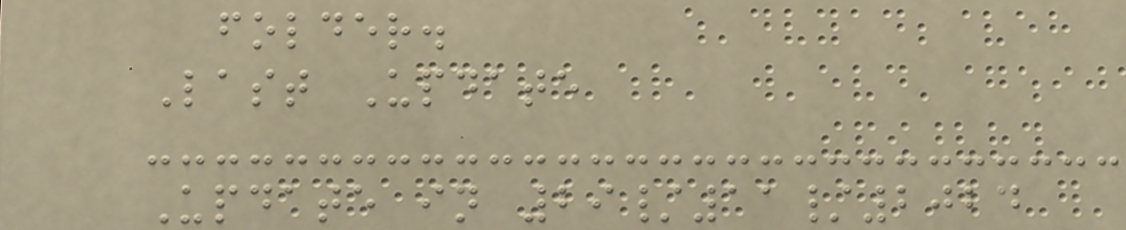folder.
Last Update
Update in 29/11/2024
